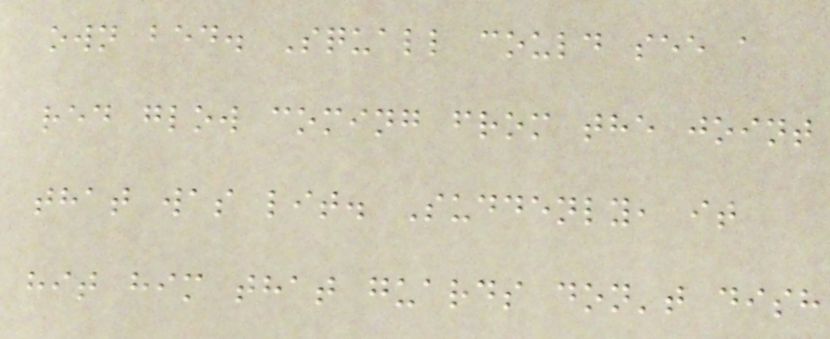own bed. Squall could see a
red glow coming from the joint
that was lit. Suddenly, it
hit him that guards don't dish
